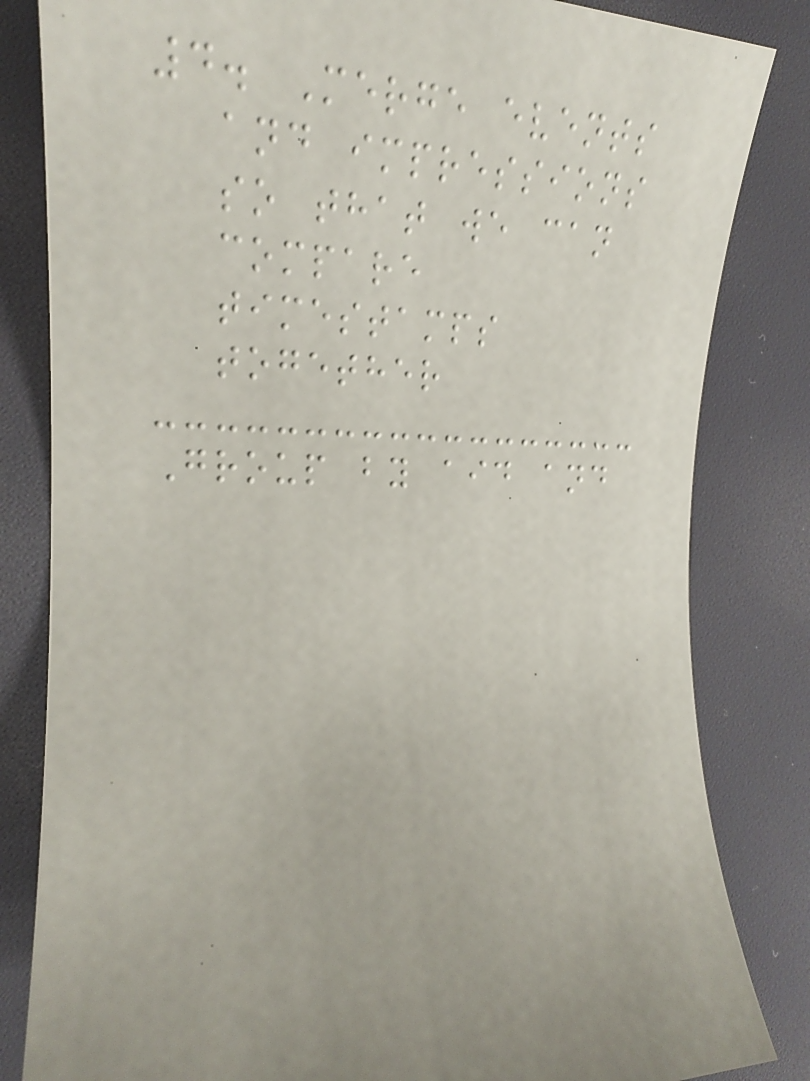4. Merge events
and impressions
so that we can
compare
timestamps
together
Group by aid and
